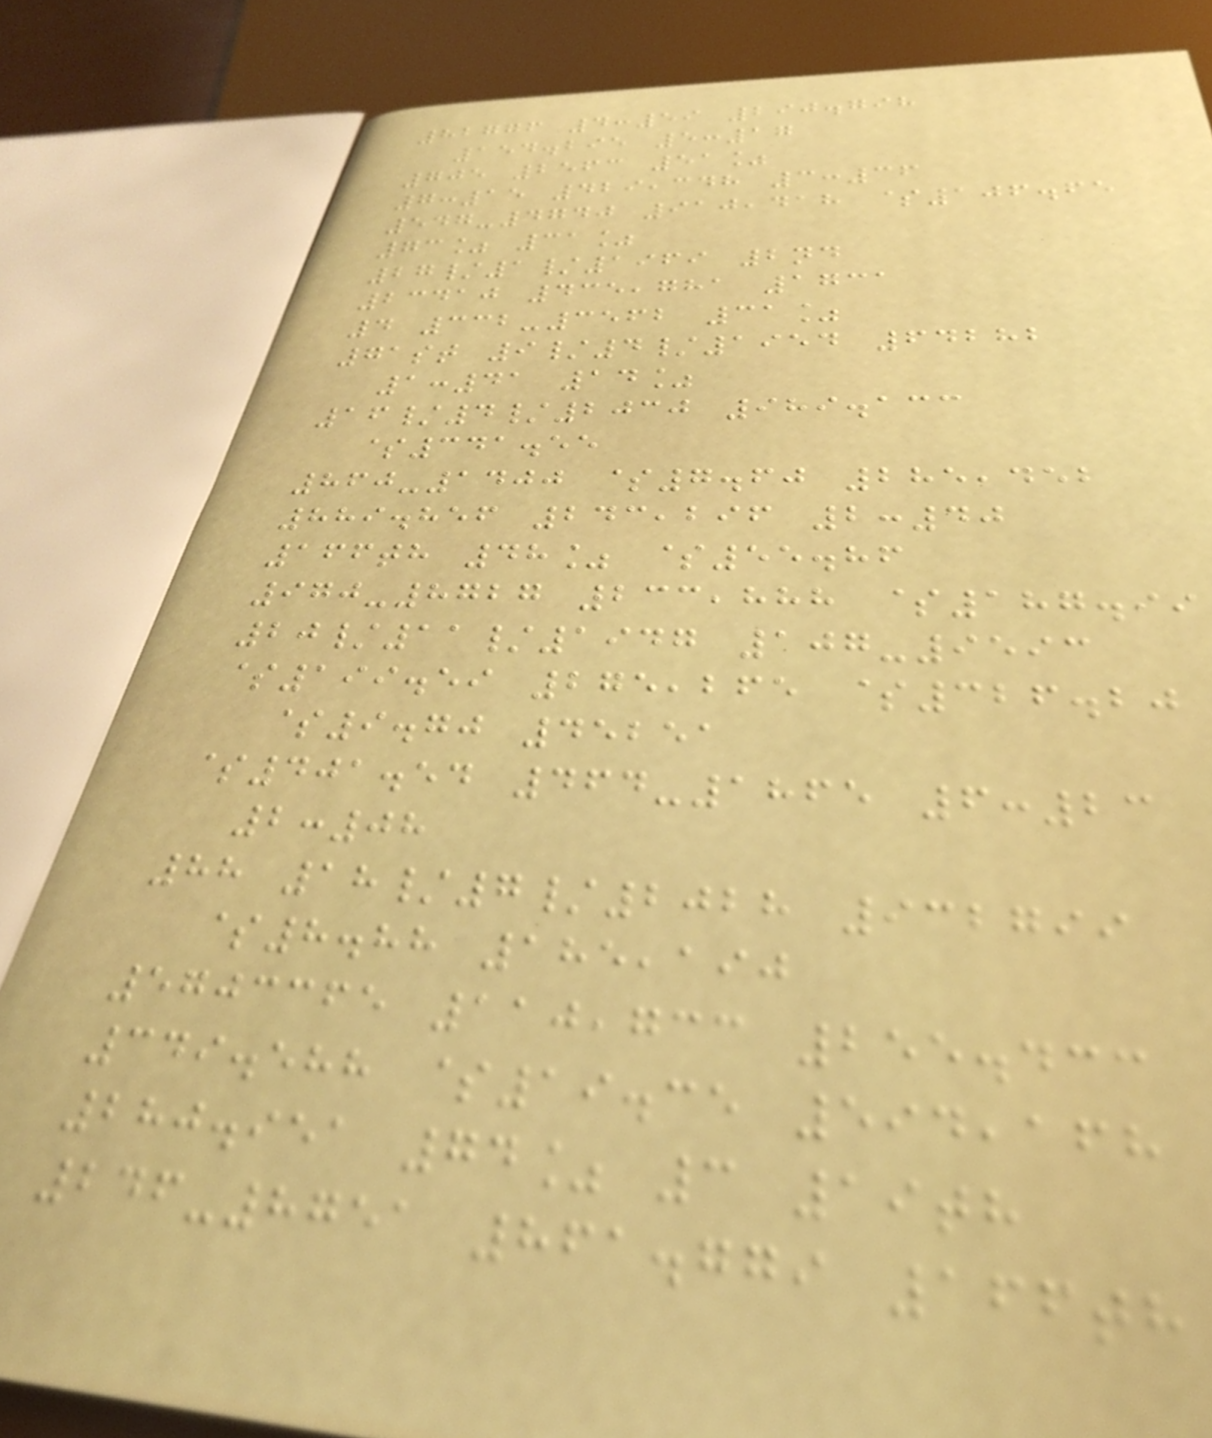82776 4:59 290.798
154.295 5:17
705 2563 51%
7:15 429,348 3:36
547-4740 910,418 $106.65
73% 31%
27/1/1969 2nd
23410 435,781 1731
4 332-3562 31%
71st 9/4/1954 64282
1:41 14%
16/4/2030 989.133
$341.55
860-1400 $7.60 285,452
889.856 243,296 2:40
166th 48% $55.86
970-8727 233,888 $187.99
20/11/1947 107-9593
$199.59 275,265 $326.20
$9.70 45251
$401.54 464-1865 6:23
2:08
88 18/7/2028 932799
$8.88 185,190
5703365 110,733 255.433
349.588 $19.35 594,168
280.951 74% 3 19th
246-8751 861.779 166th
